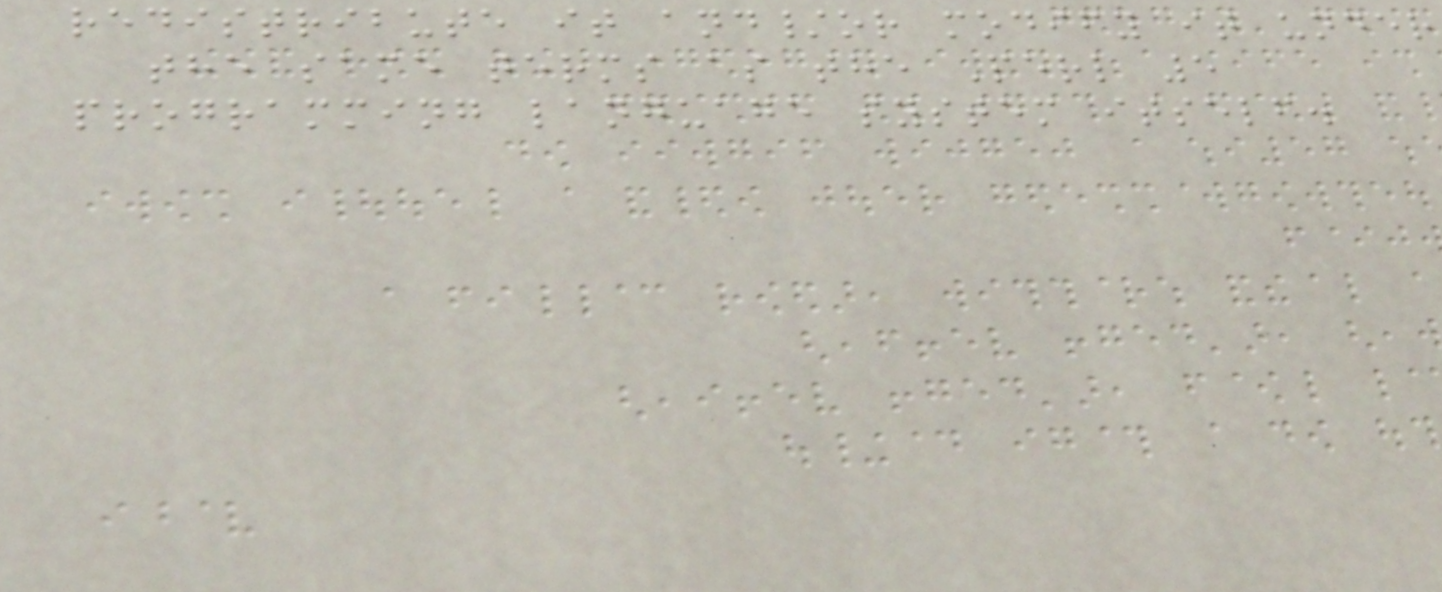redistribute it and/or modify it under
the same terms as the Perl 5
programming language system itself.
